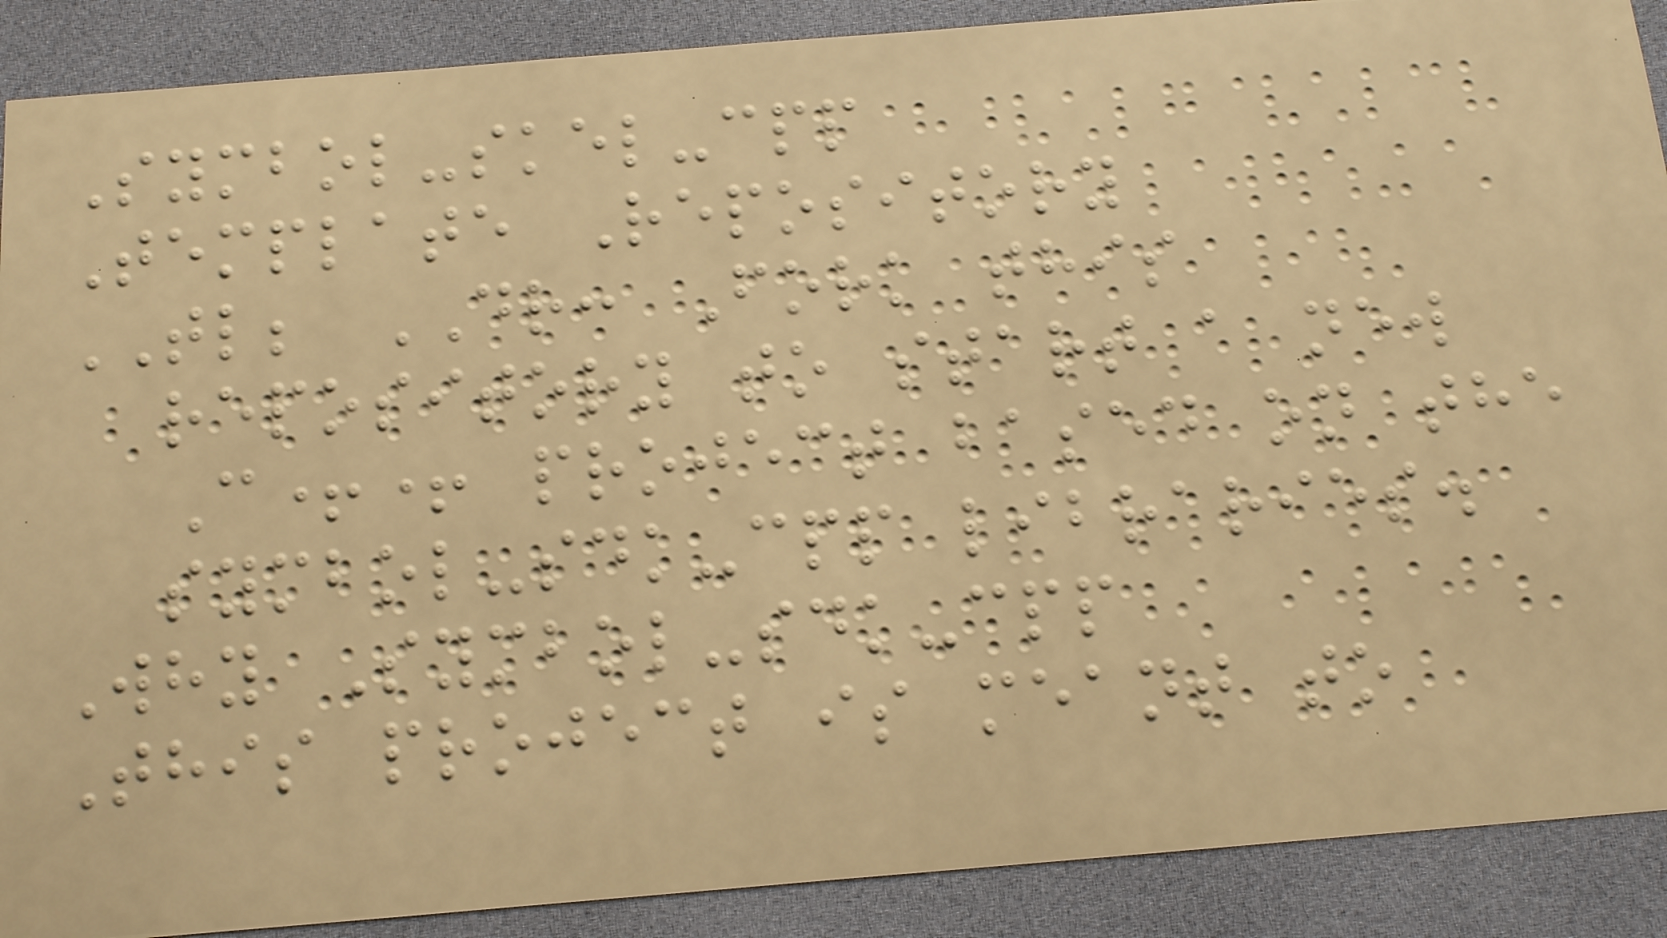Symbol-skel-cpp
Template Repository
TL; DR: Fork this
repository to start a new
C++ project based on the
symbol-sdk-cpp libraries.
Why Symbol-sdk-cpp
This project is meant to
